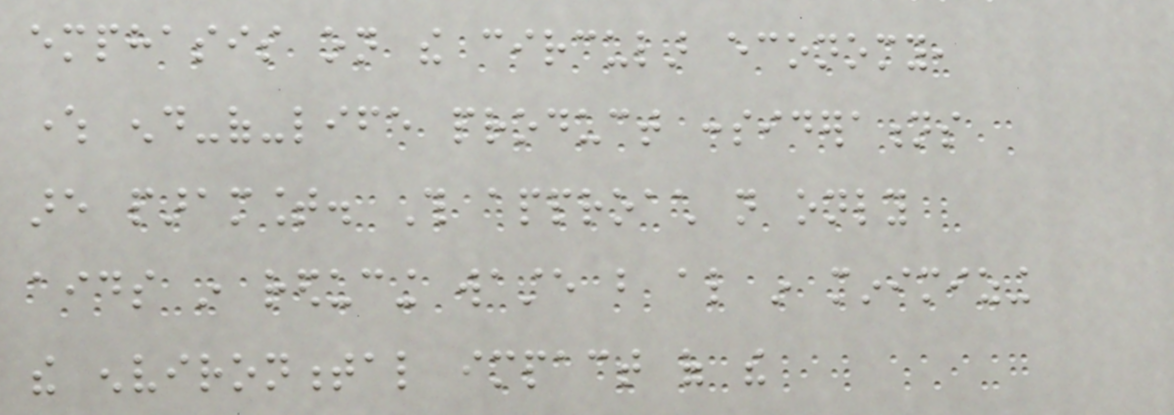emphasis on the circular economy,
where end-of-life product considerations
are paramount. This approach not only
aids in reducing waste but also in minimizing
the environmental impact of the
